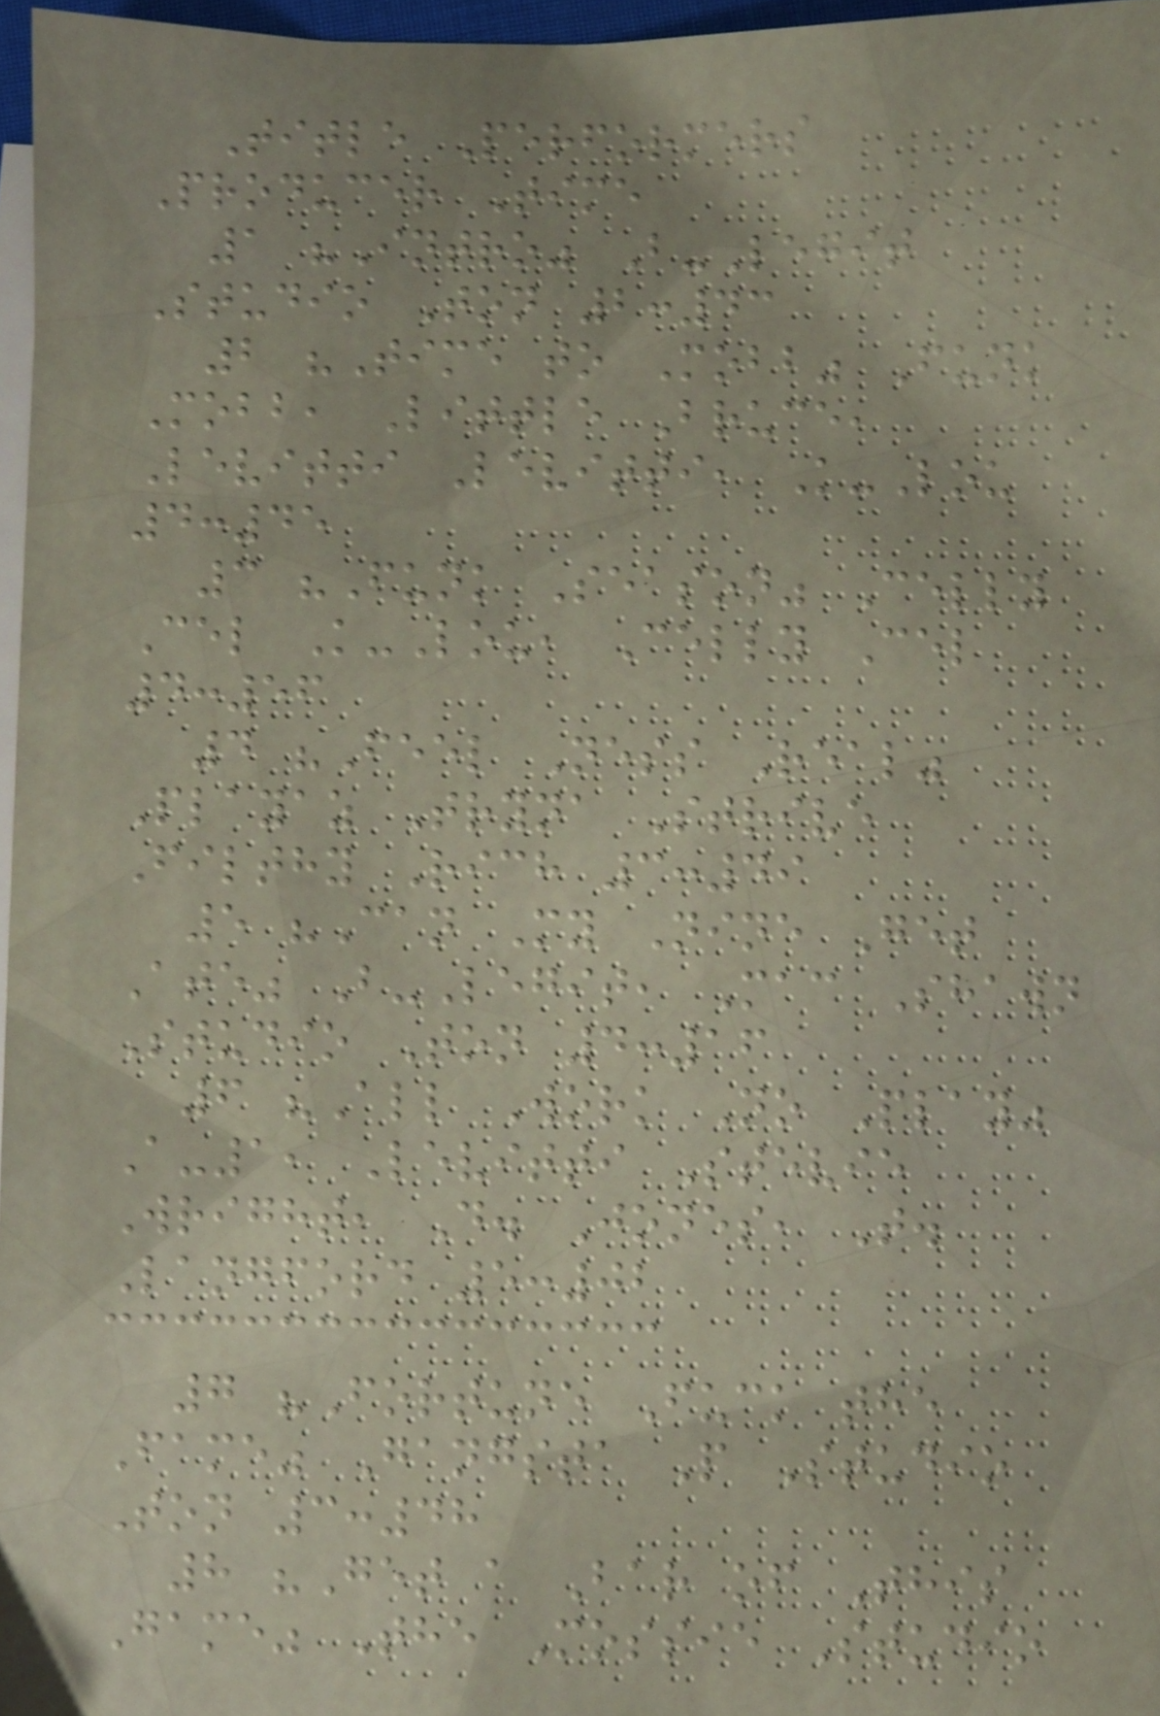Title Performers
Producer Time
1 "Intro" B-Legit
Studio Ton 2:43
2 "Time to Mobb" Funk
Mobb, Little Bruce,
Levitti Levitti, K-Lou
4:45
3 "Funk Season" Celly
Cel K-Lou, Celly Cel
4:56
4 "Feel Ness Real"
Playaz Tryna Strive
Filthy Rich 3:49
5 "Can My Nine Get
Ate" B-Legit, Mac Shawn
Studio Ton 4:16
6 "All Work No Play"
A-1, Levitti Stevie
Wright, D. Jones, T.
Langford 5:02
7 "Fortune Fuck the
Fame" Gangsta P Studio
Ton 3:48
8 "Get a Bar of This
Game" The Mossie Studio
